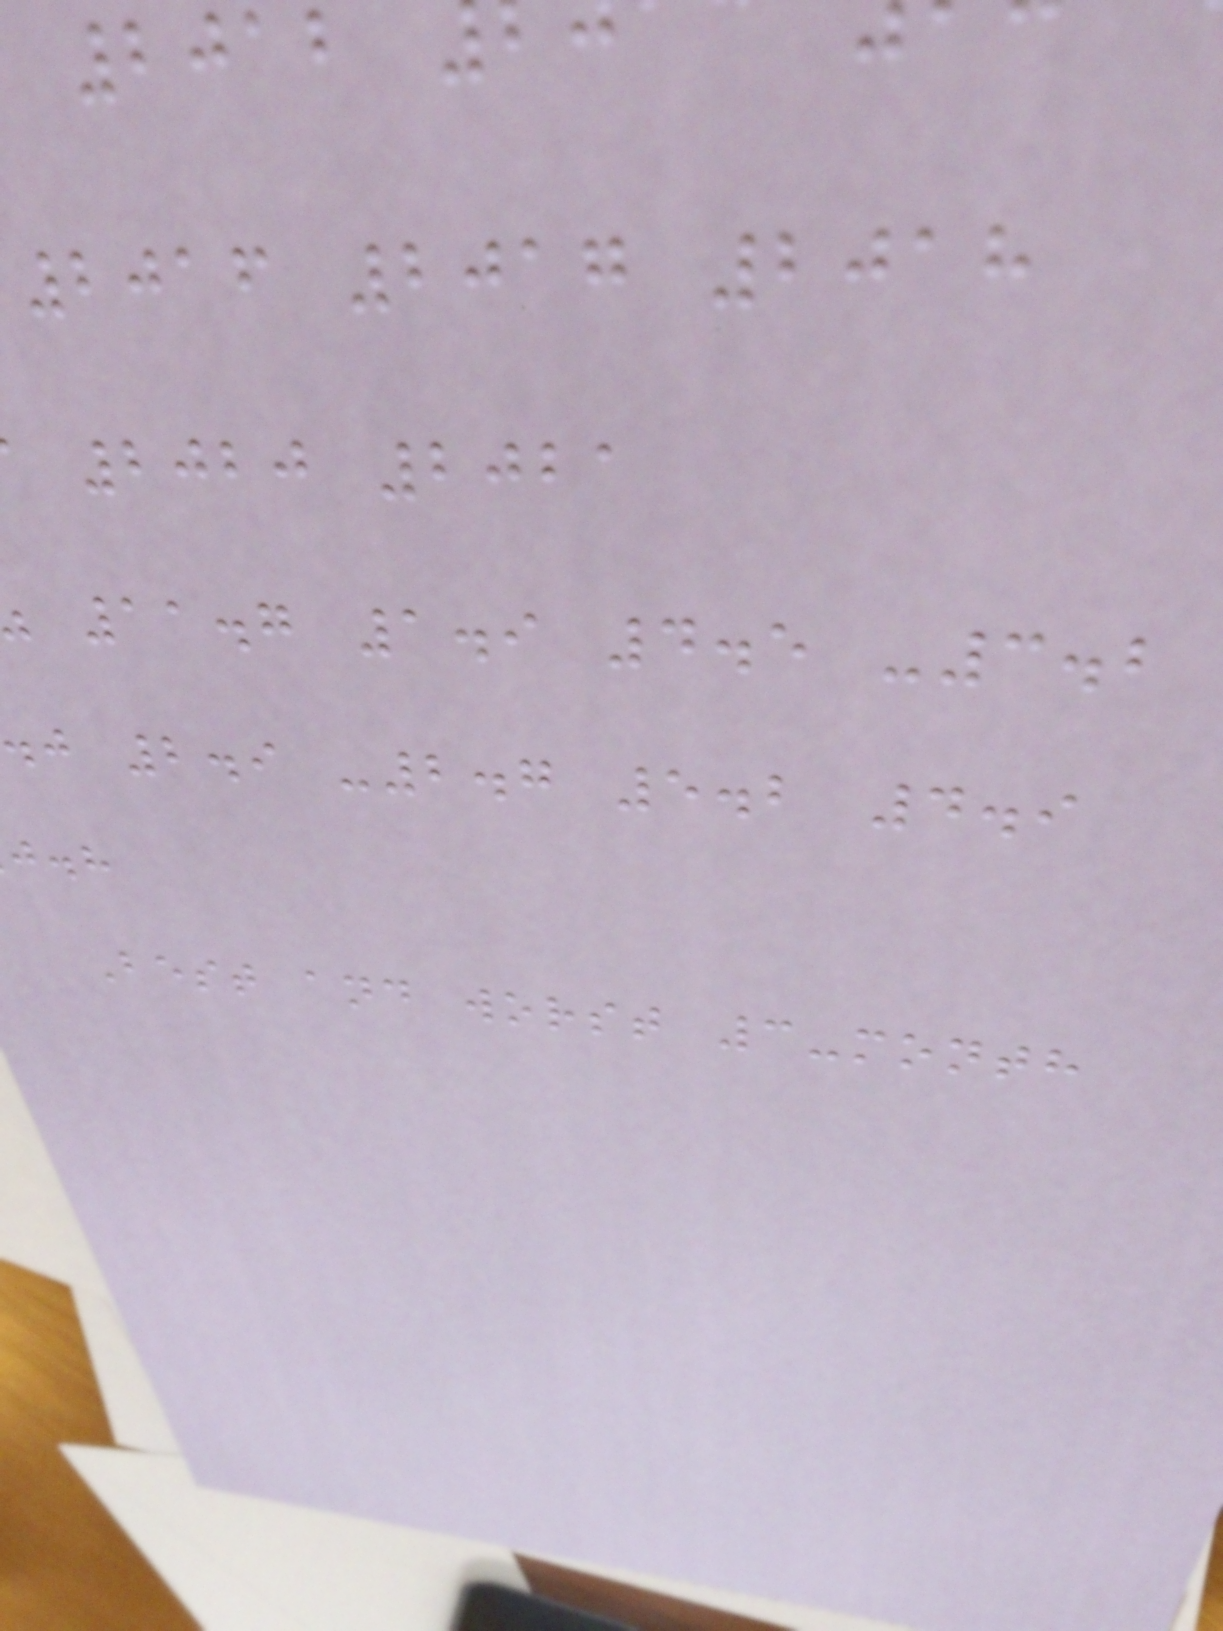2016 2017 2018
2020 2021
11.7 1.9 4.5 -3.2
j 2.9 -2.7 5.2 4.9
Best and worst 3-month
